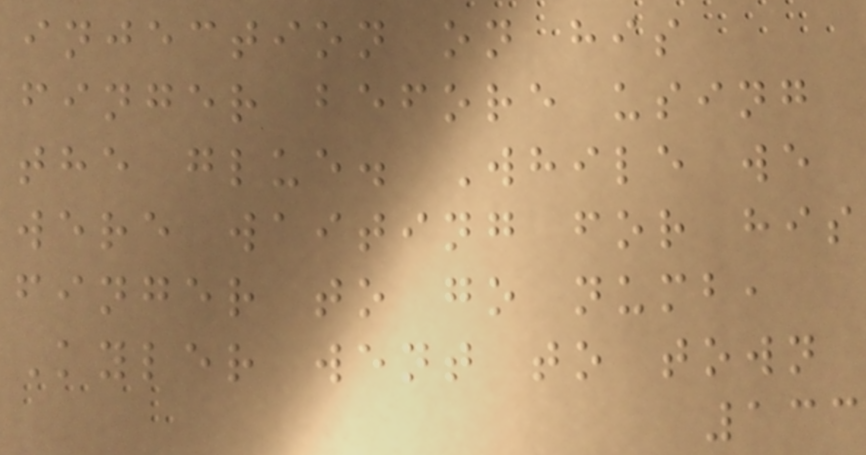injection on his
finger before using
the glue. While we
were waiting for his
finger to go numb,
Kyler went to town
133
